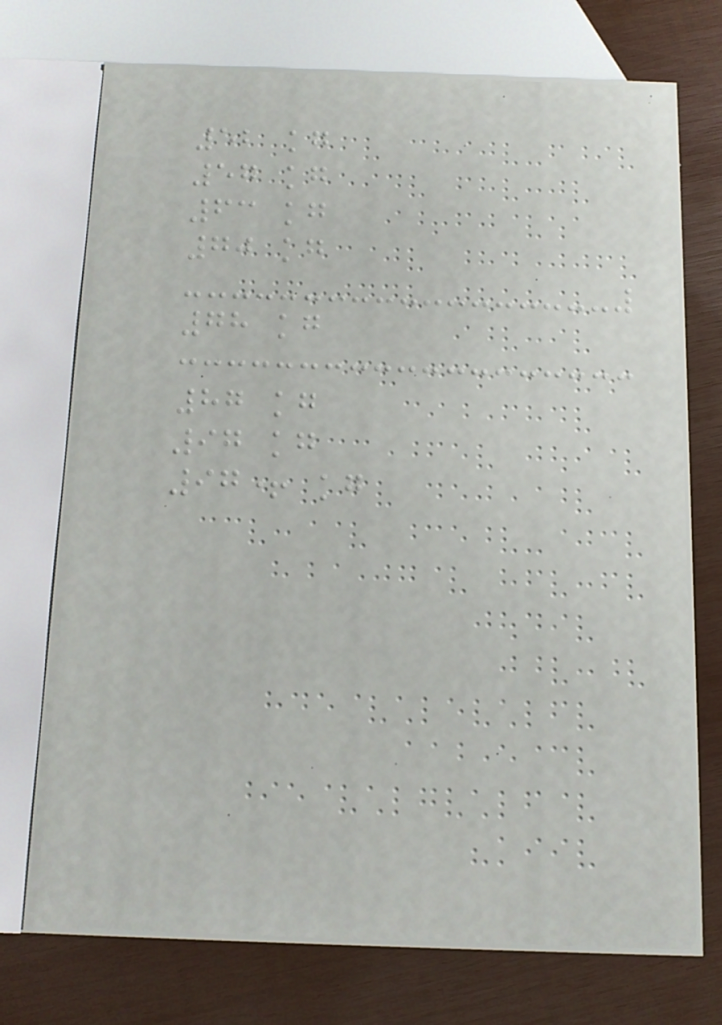52 kg
57 kg
63 kg
70 kg
78 kg
87 kg
97 kg
97+ kg
